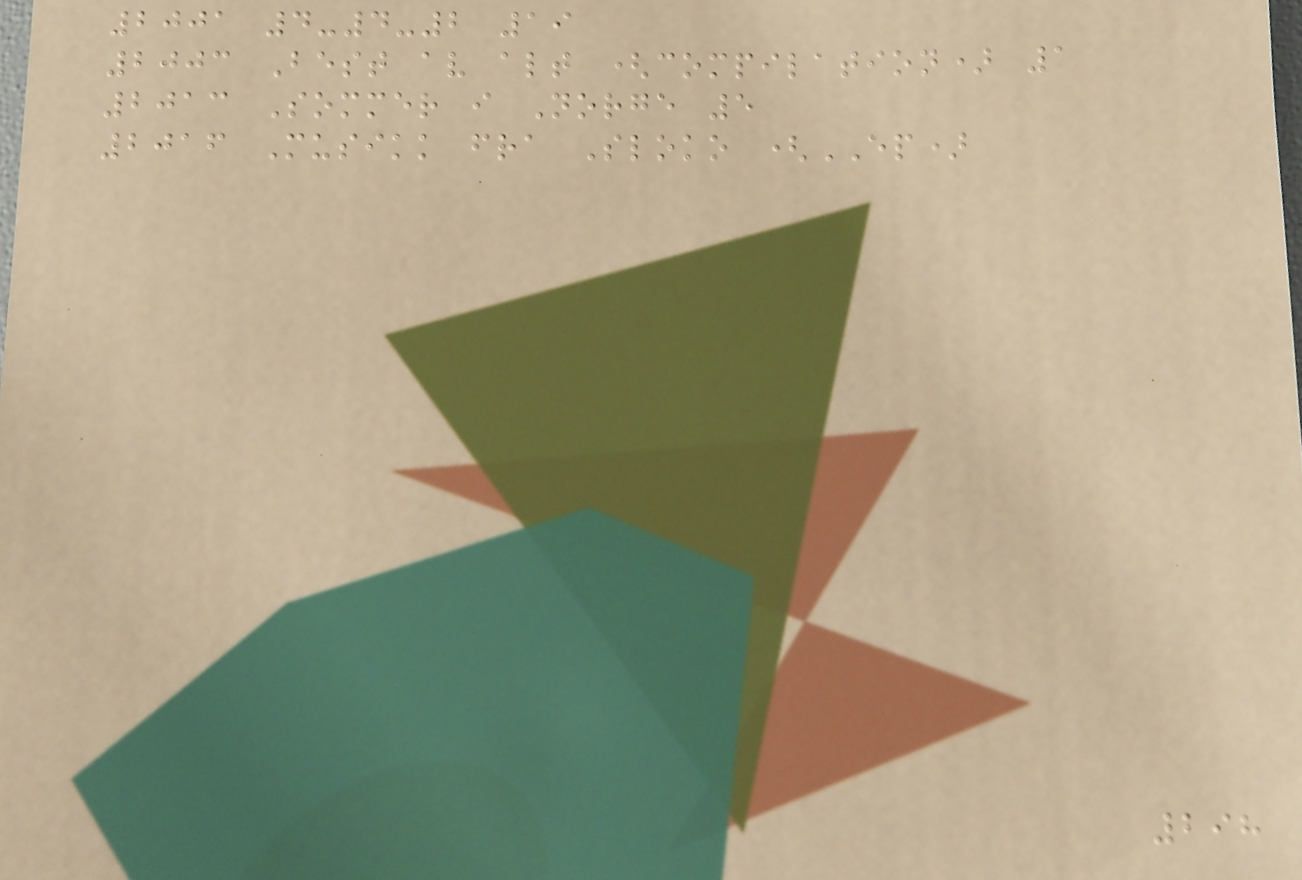2001 4-4-2 19
2003 Best av alt (compilation) 1
2013 Sommer i Norge 5
2016 Musikk fra Sloko (EP)
298
